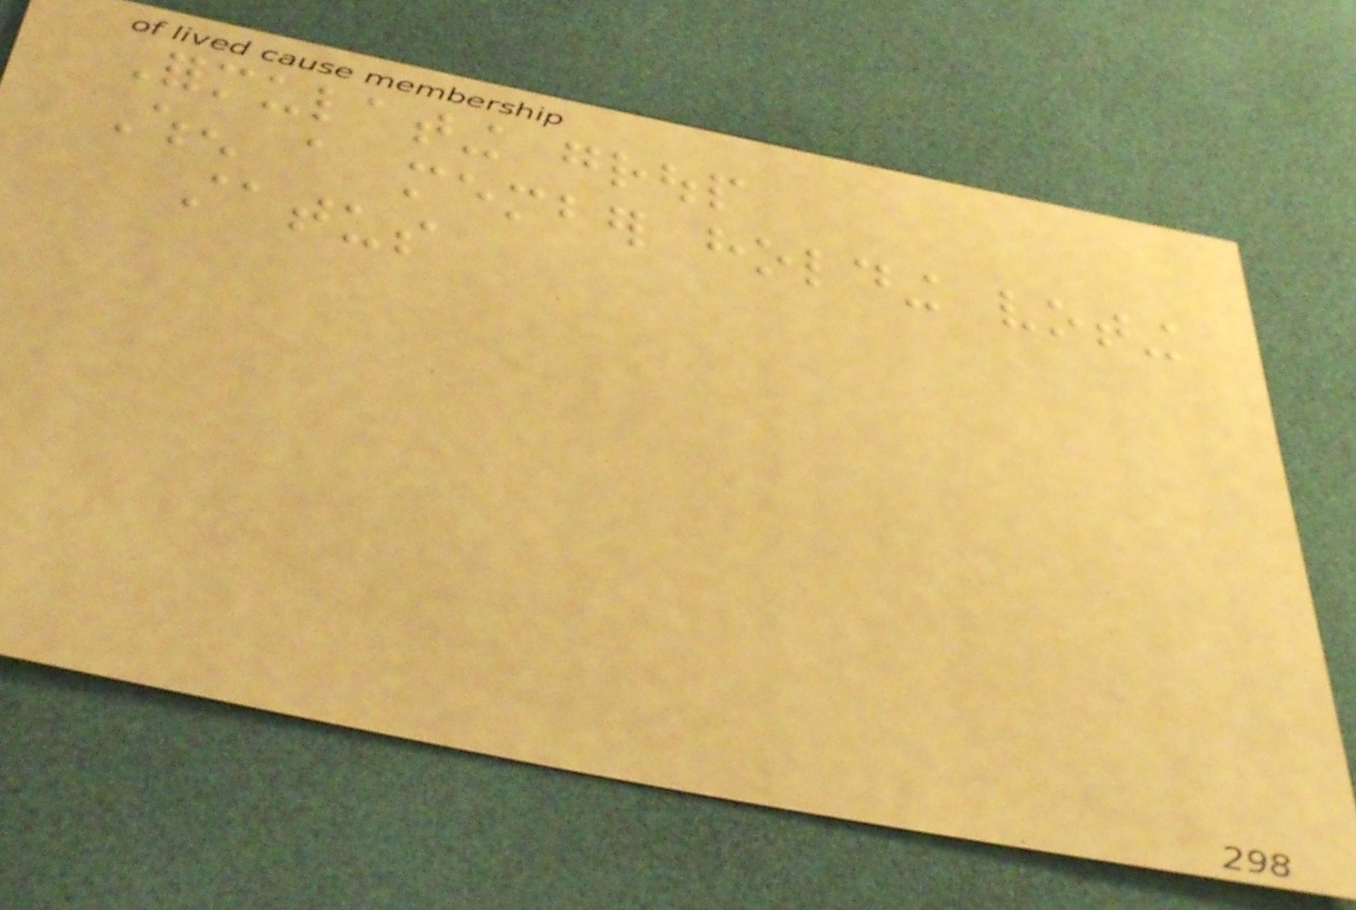Formulating group
When a member holding voting
status
